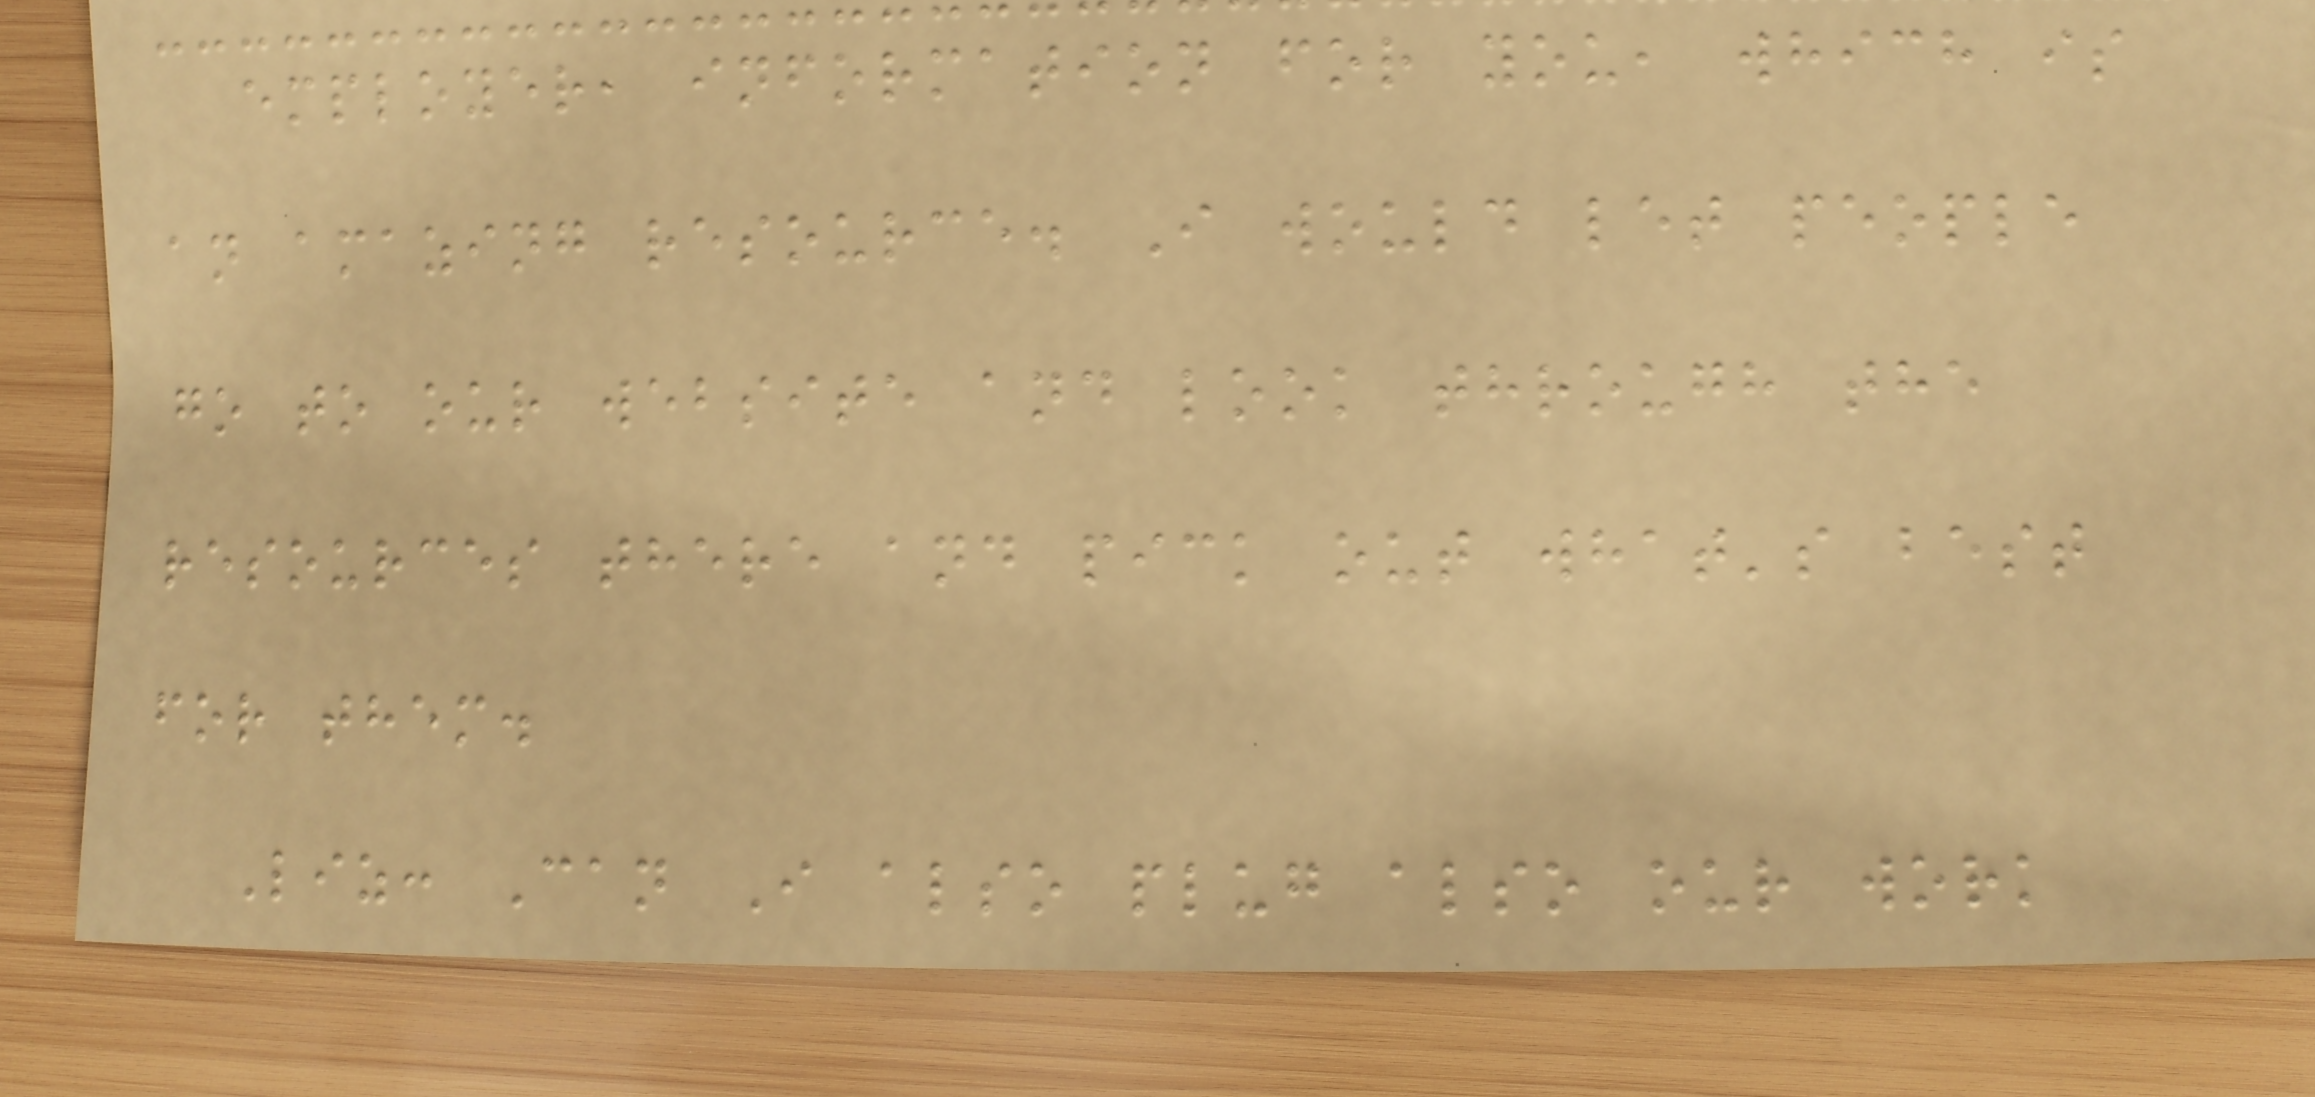employer, information for you, which is
an amazing resource. I would let people
go to our website and look through the
resources there and pick out what's best
for them.
Liz: Can I also plug also our work
